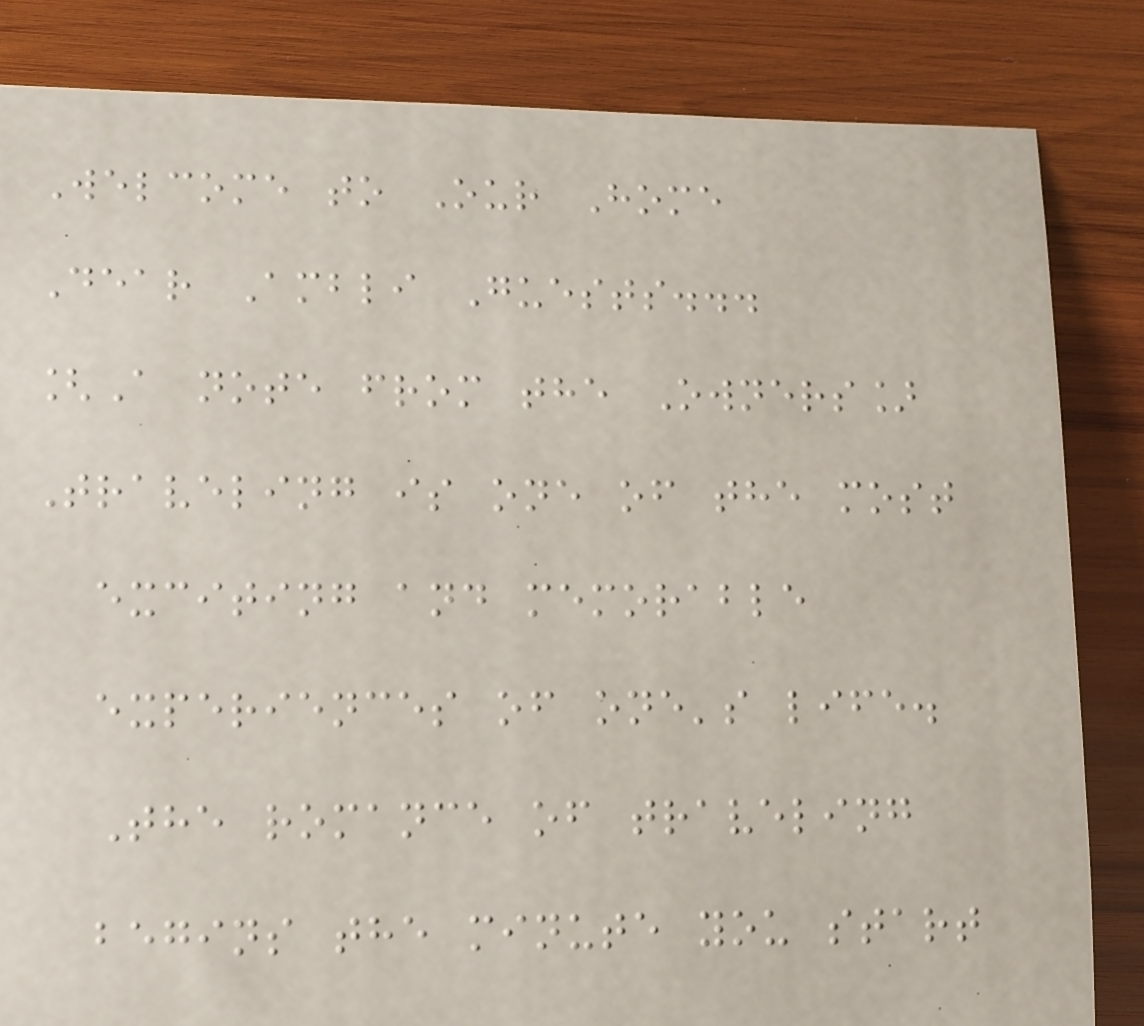Welcome to Our Home
Dear Ambli Guests...
[A note from the Owners]
Traveling is one of the most
exciting and memorable
experiences of one's life.
The romance of traveling
begins the minute you start
